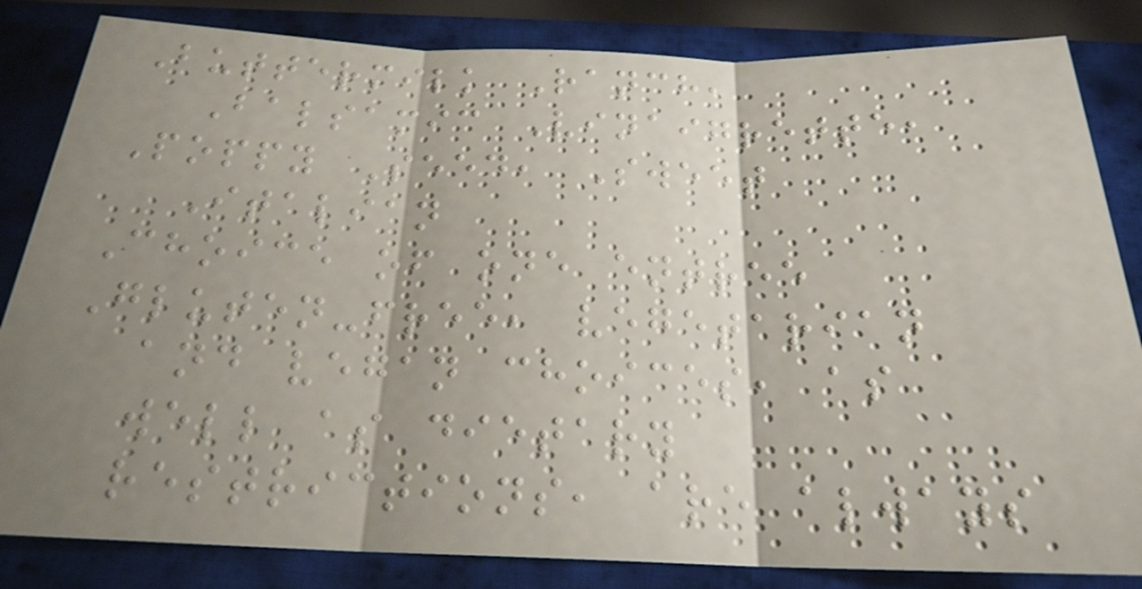Buttermilk Ranch,
Balsamic Vinaigrette,
Poppy Seed, Sweet
Italian
Choice of one entree
Gluten-free, vegetarian
and vegan choices, as
well as dietary
restrictions, are always
